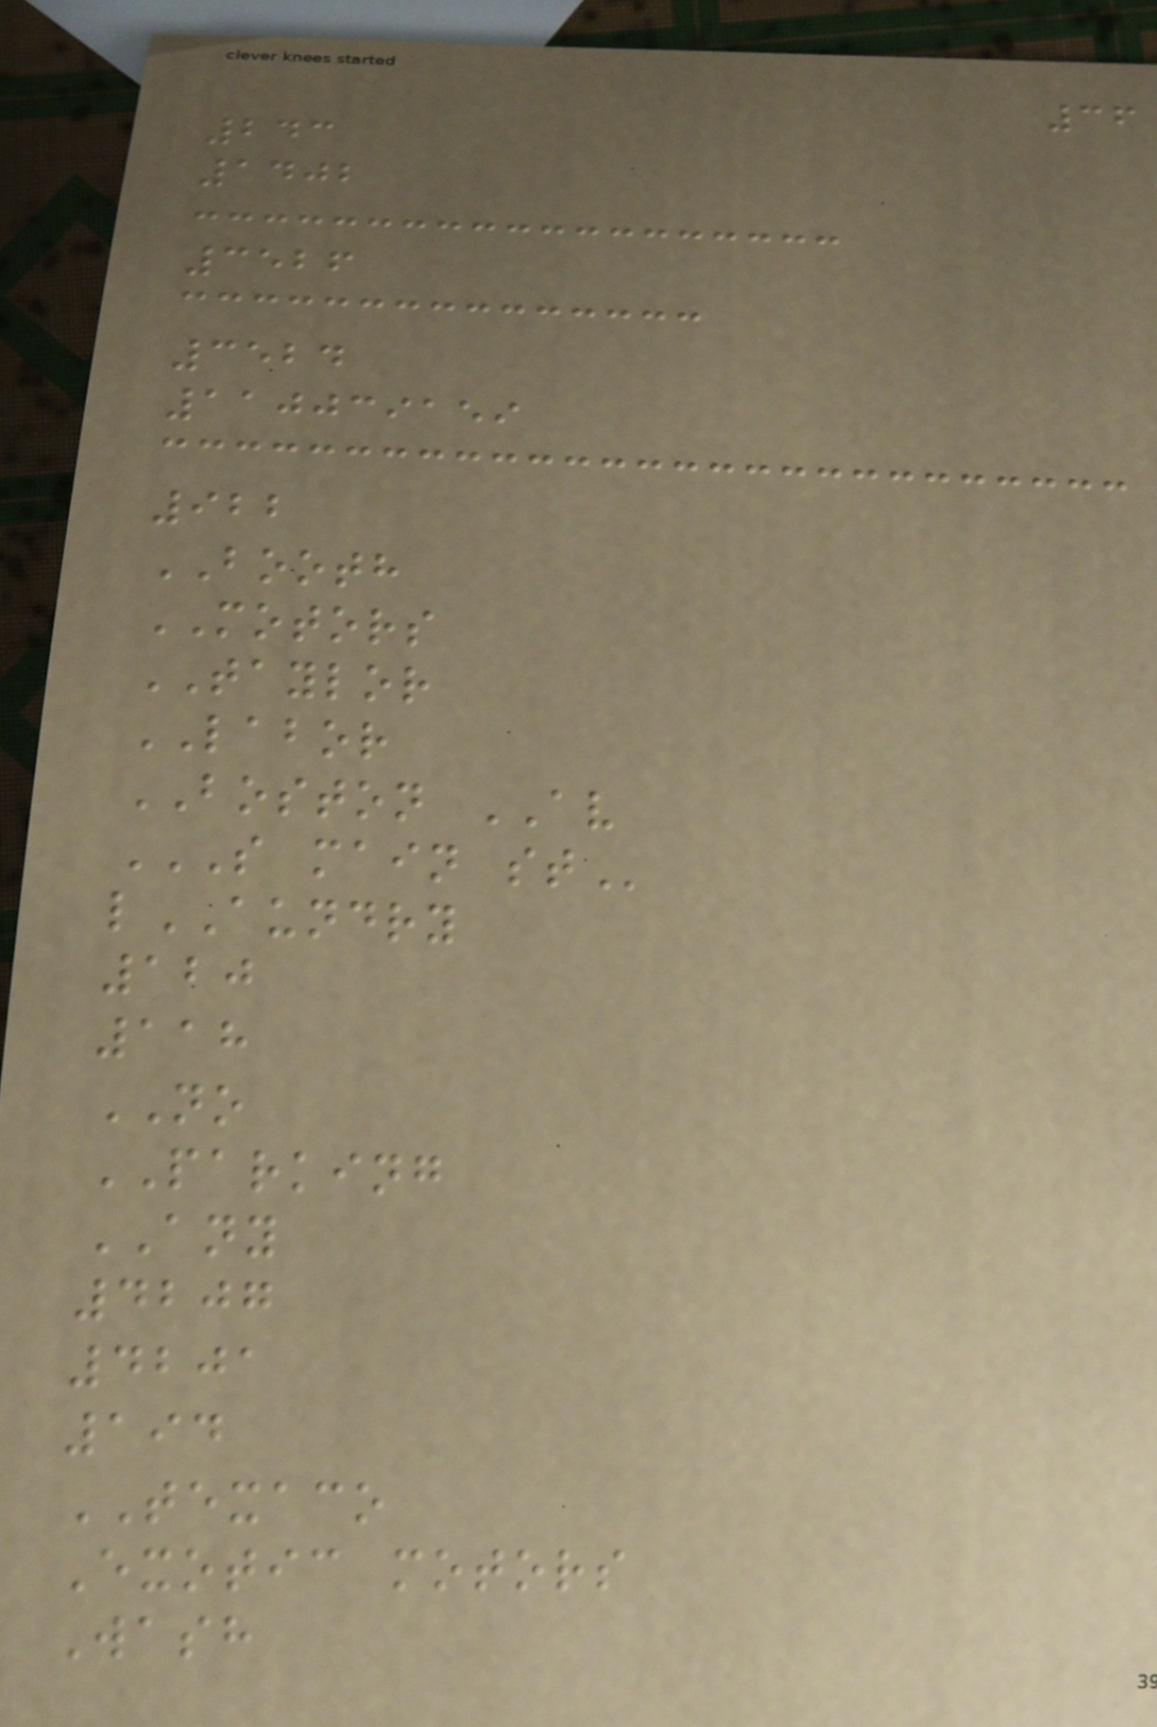36
243
1402
3526
3524
110039159
922
BOOTH
MOTORS
TAYLOR
LABOR
BOSTON AV
S MAIN ST
lAUNDRY
120
118
NO
PARKING
ANY
4207
4201
194
TEXACO
Exotic motors
Wash
